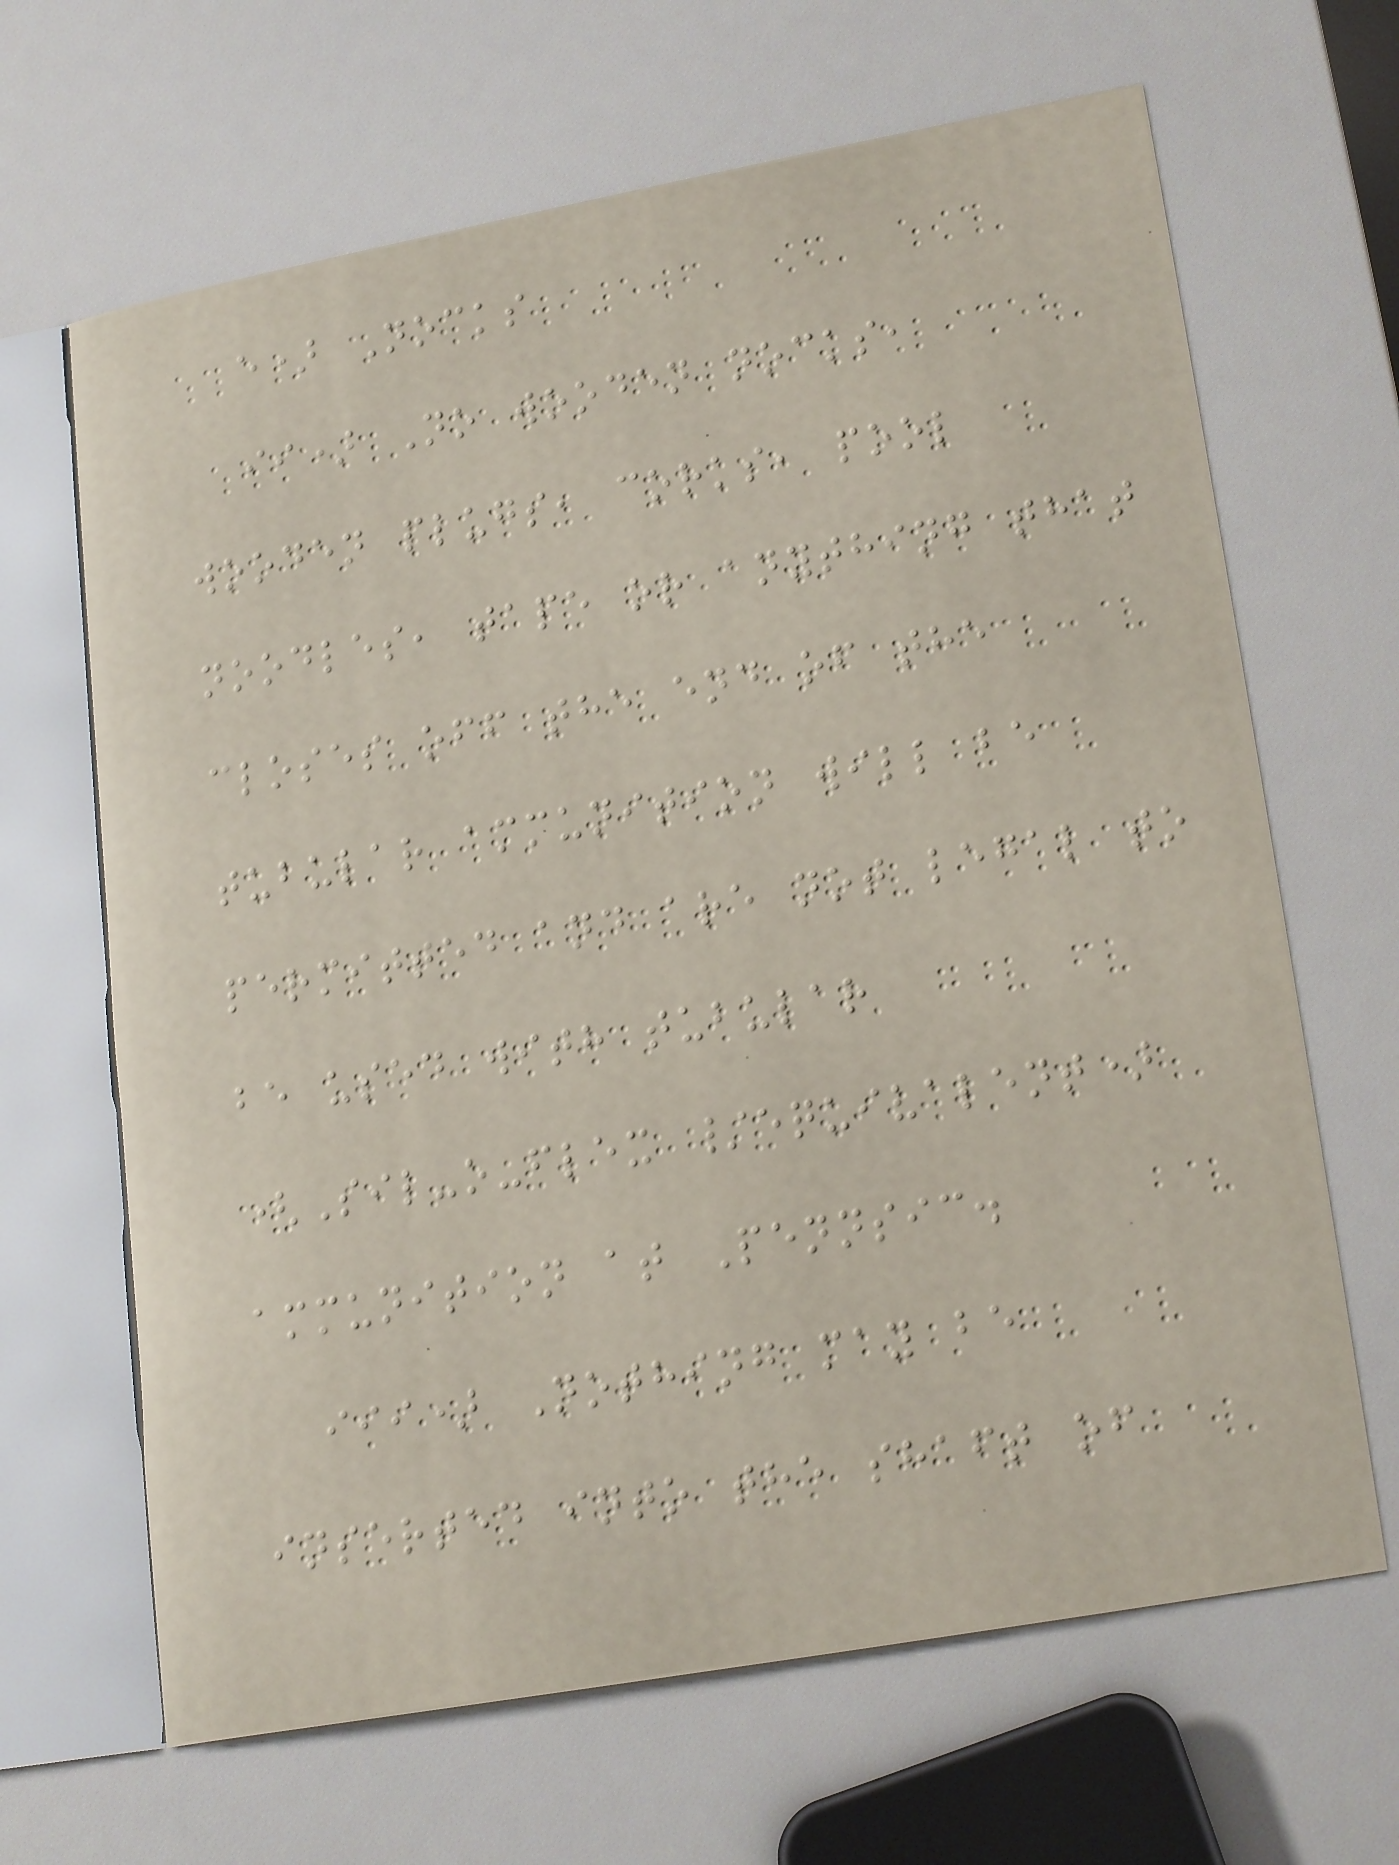e) Nocks
ii) No wooden nocks,
wooden plugs, corks, pool
noodles, tape or anything that
closes off the end of the
tubular ammunition will be
permitted and are not legal to
be used with tubular
(Sil-o-flex /equivalent)
ammunition at Pennsic.
iii) Nothing may be
inserted into the shaft of
